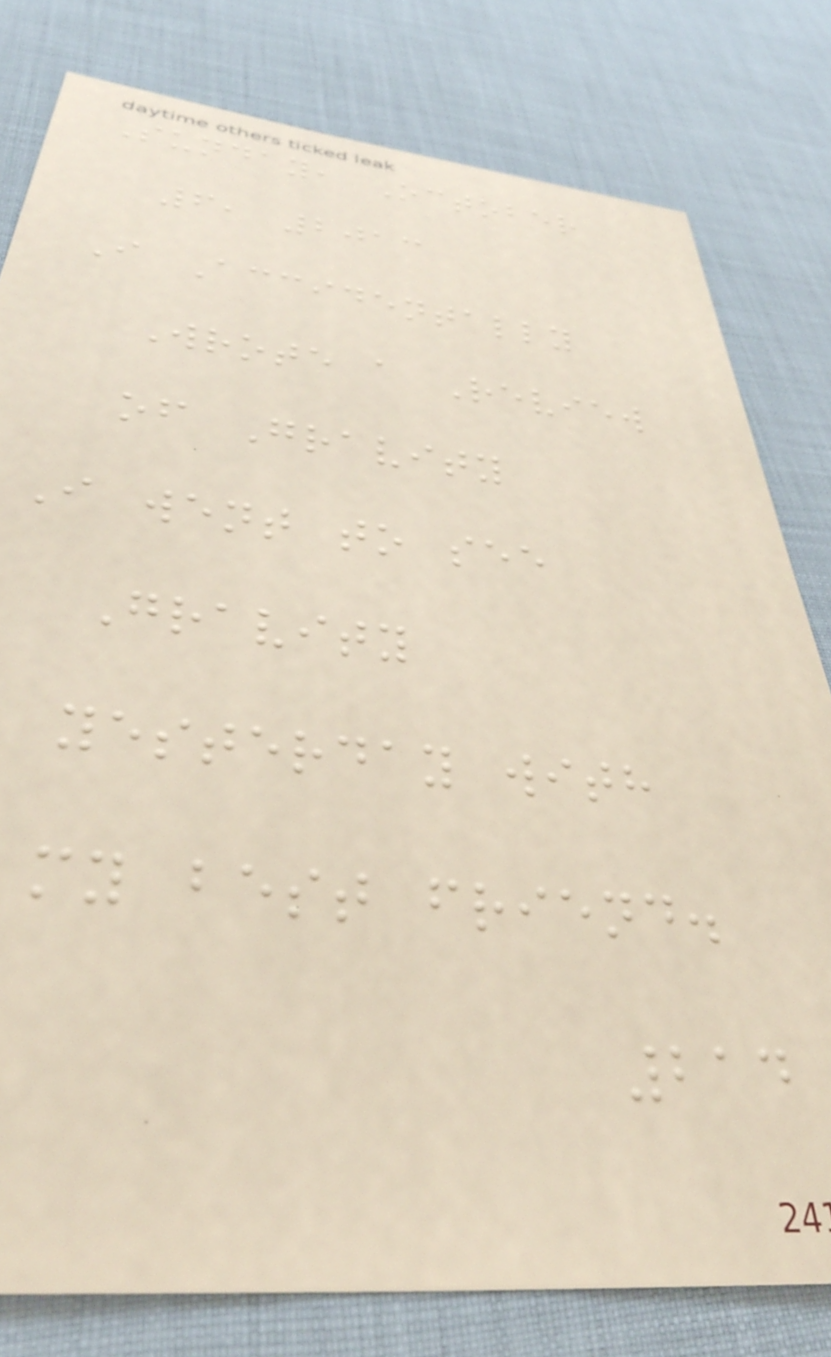Sunday, October
6, 2013
I Accidentally
Wrote a Review
of Gravity
I went to see
Gravity
yesterday with
my best friend.
214
